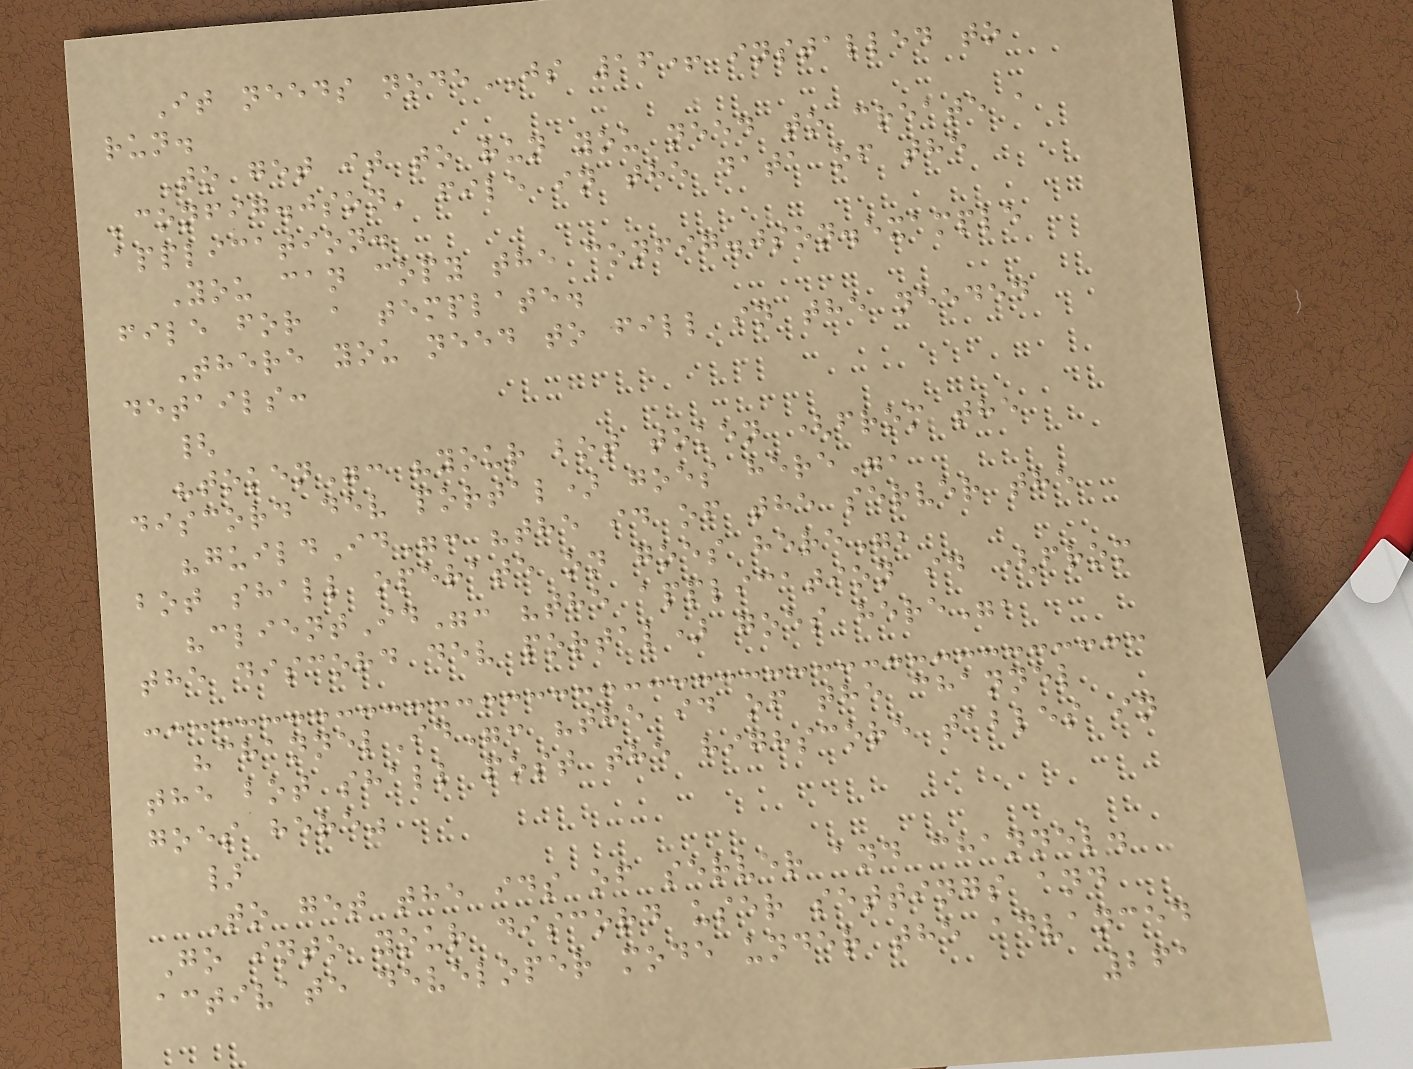It needs nodeJS 16+ installed to
run.
To get it to run you need to create a
'config.json' file in the data of the
application.
You can copy the config.json.example
file for a template.
There you need to fill in the needed
details:
{
"token": "your bot token (from the
discord dev portal) goes here",
"guildId": "the id of the server the
bot shall operate on goes here",
"clientId": "the application id (from
the discord dev portal) goes here",
"channelId": "the id of the channel
the bot shall post the highscore tables in
goes here"
}
To get the ids of server and channel.
Go into your discord user settings and
activate developer mode under the advanced
261
